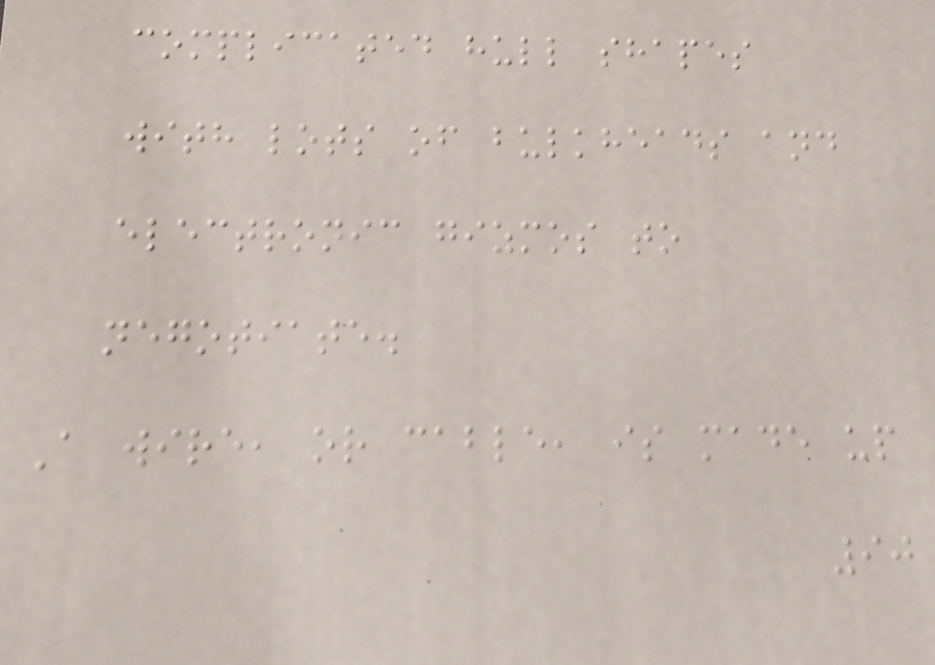complicated hull shapes
with lots of bulkheads and
electronic gizmos to
negotiate.
A wire, or cable, is made up
90
